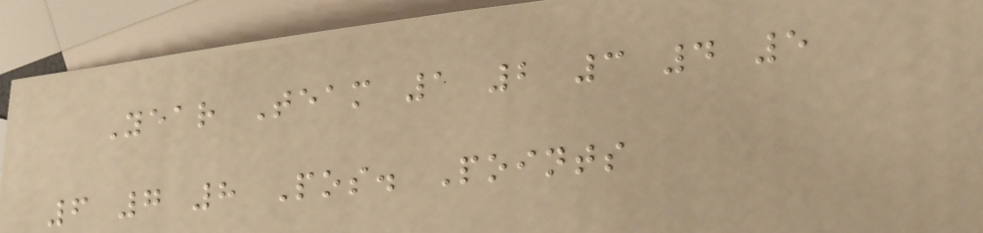Year Team 1 2 3 4 5
6 7 8 Pos. Points
